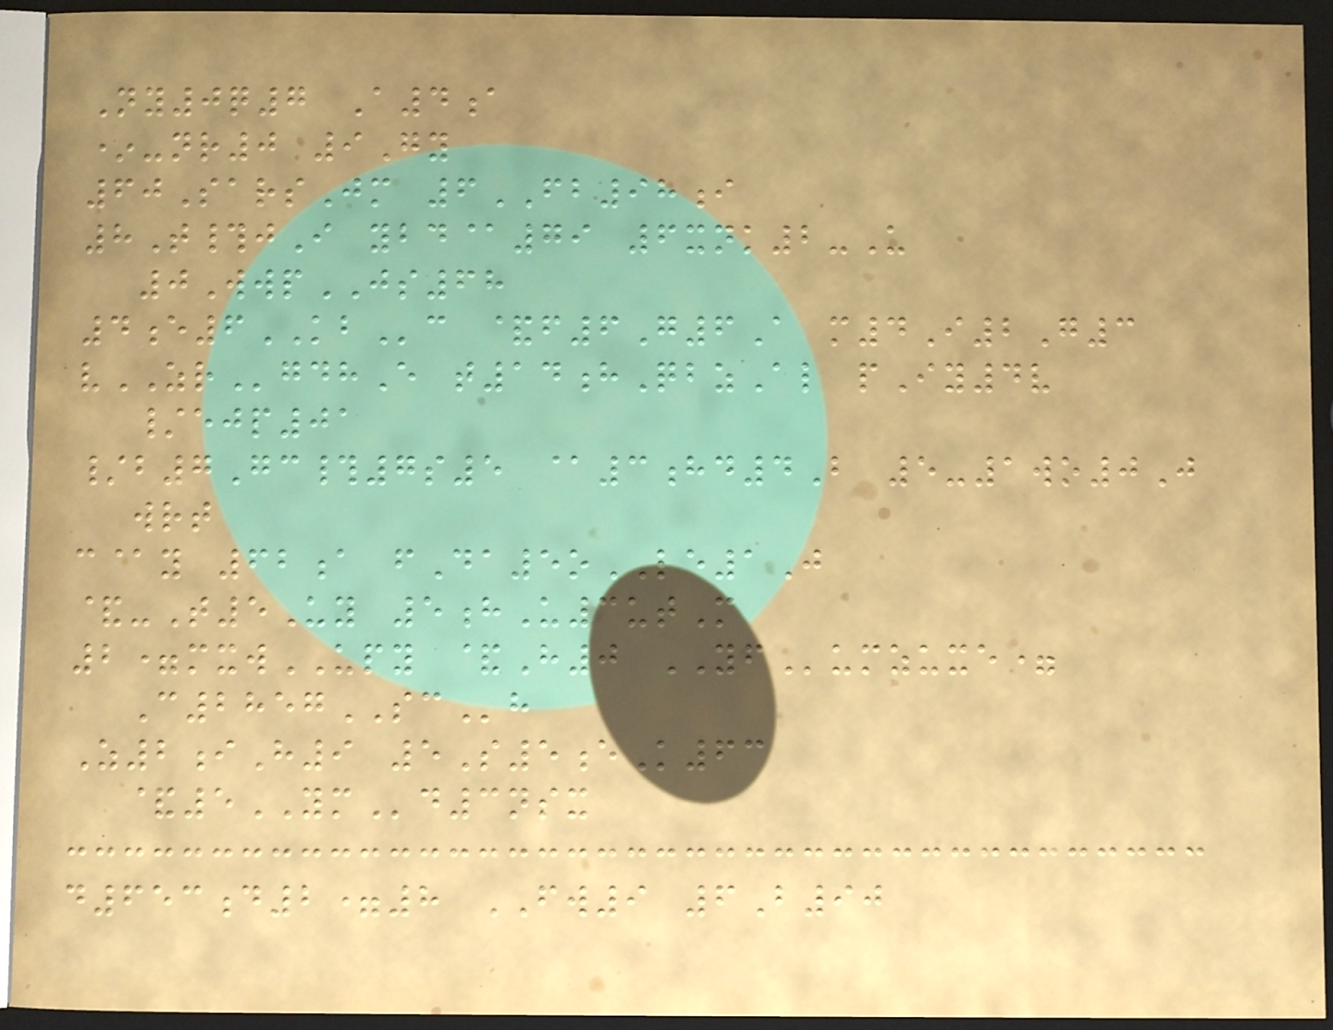Ny0q7 A4a
*-nr0 9Gy
60SarsJm 6FB98i
8T#jI ybd@79 6xnk2-U
0WwpJS68
4e6KBc &f6G6A m4I2G3
vZRgdhE t14hQbzAl pIy4v
/ejp01
/b7Gc#7s5 @3hd4B 5-1wo0J
wrt
c@y 62a fDa5oLE1J
&-T5Uy 5hU3utM
2=mxwUPY &H0 YFumzuxe=
C2857SCh
Z2iH9 5S5eK63
&5YMd3nsx
d653d2=8 FW9 6B90
